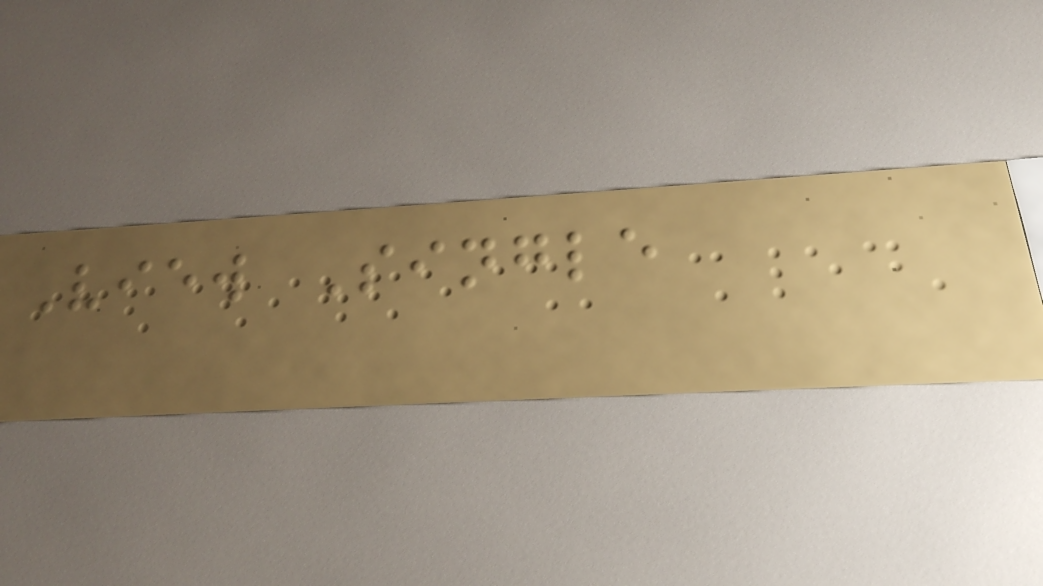View Single
